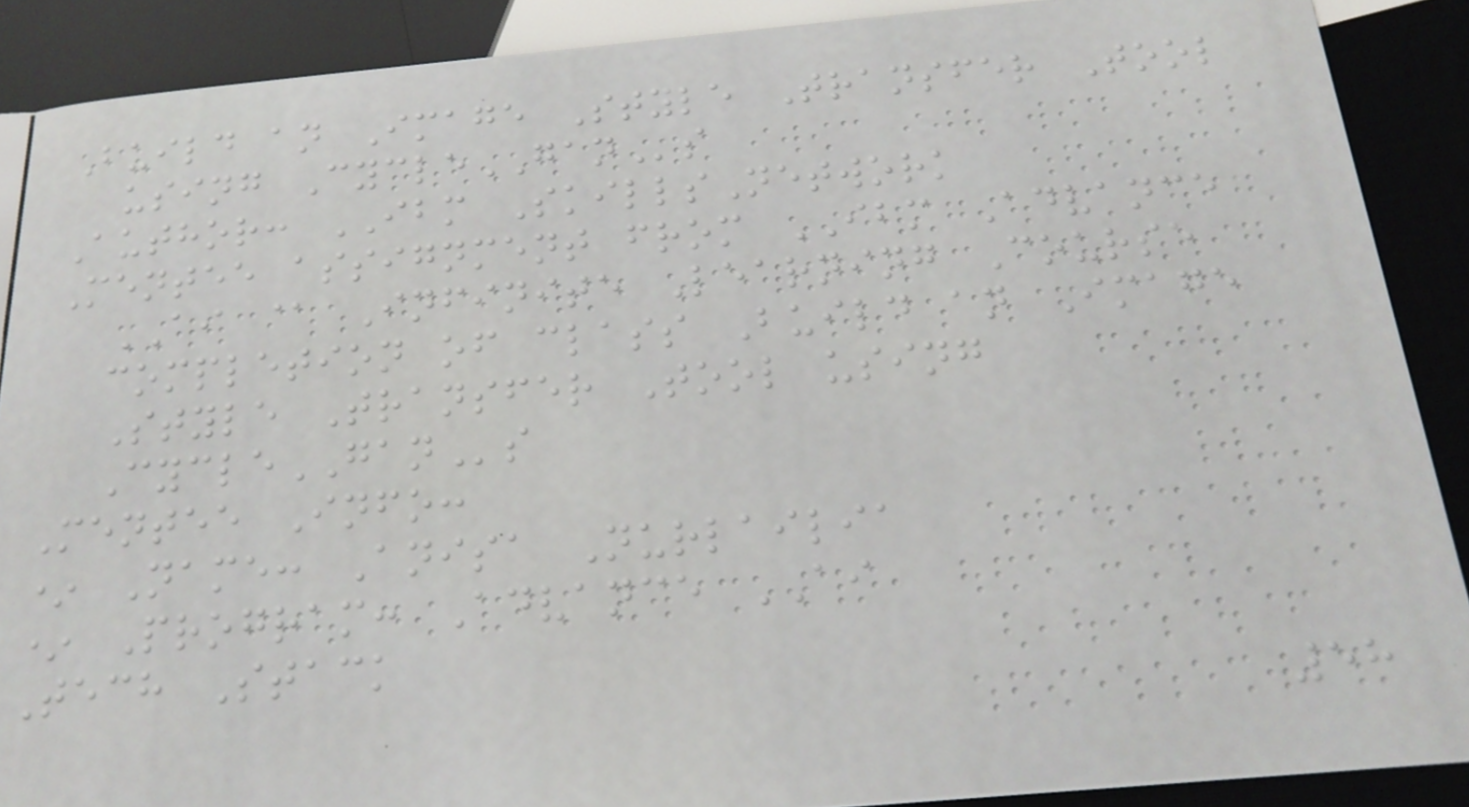Build an Image Style Transfer Tool
using CycleGANs
Author: IBM SkillsNetwork
Mentee assignment from IBM Advance
AI @ Infinite Learning Course
completion of class Build an Image
Style Transfer Tool using
CycleGANs
Mentee Info:
* Name: Anisa Nurlailia
* Program: Advance AI
Tech Stack
58
